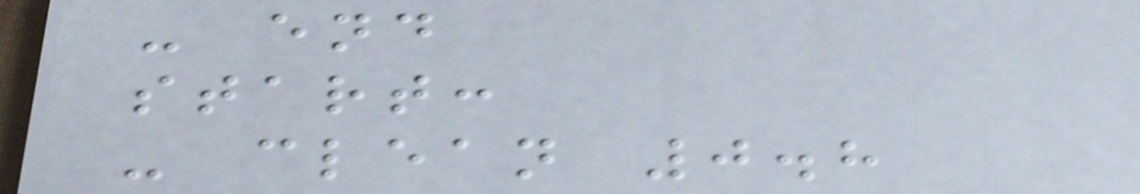- end
start:
- clean 0.8
